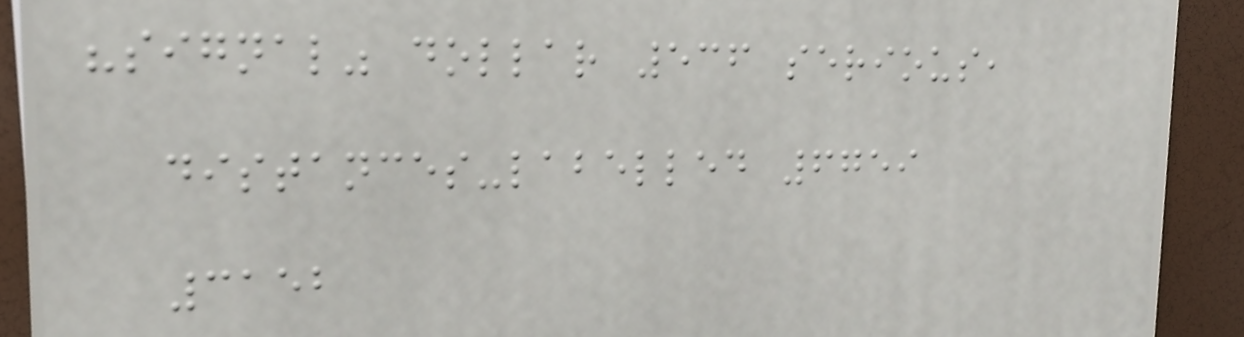"signal" dollar 536 serious,
distances-labelled 6759
3152
